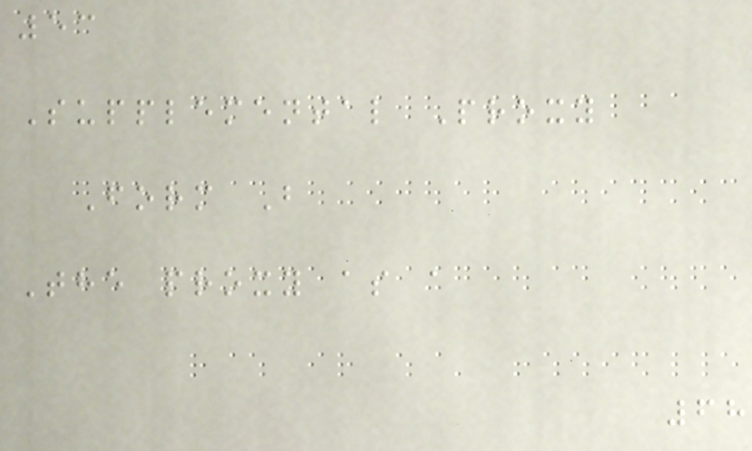53
Supplemental Proxy
Form B
The proxy as a
68
